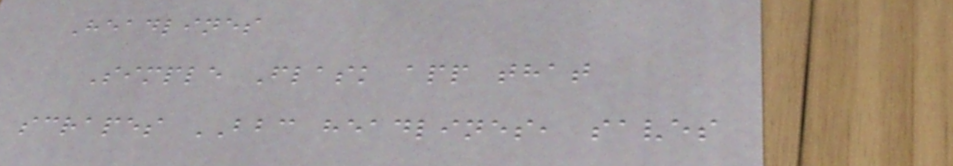Headlines
Simple Flask app that
scrapes BBC headlines, saves
